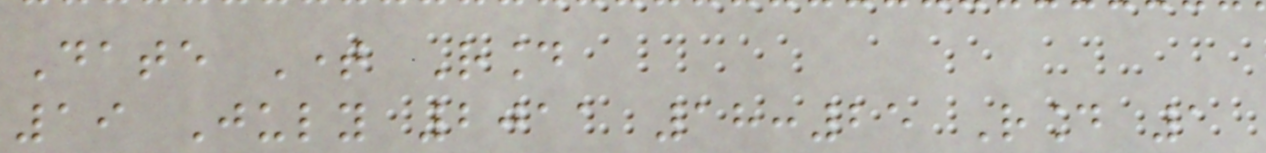Date Time Round
19 July 2011 18:25 Round 1
